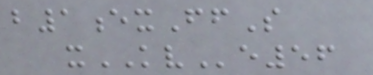b1exFfS
xKVe56
